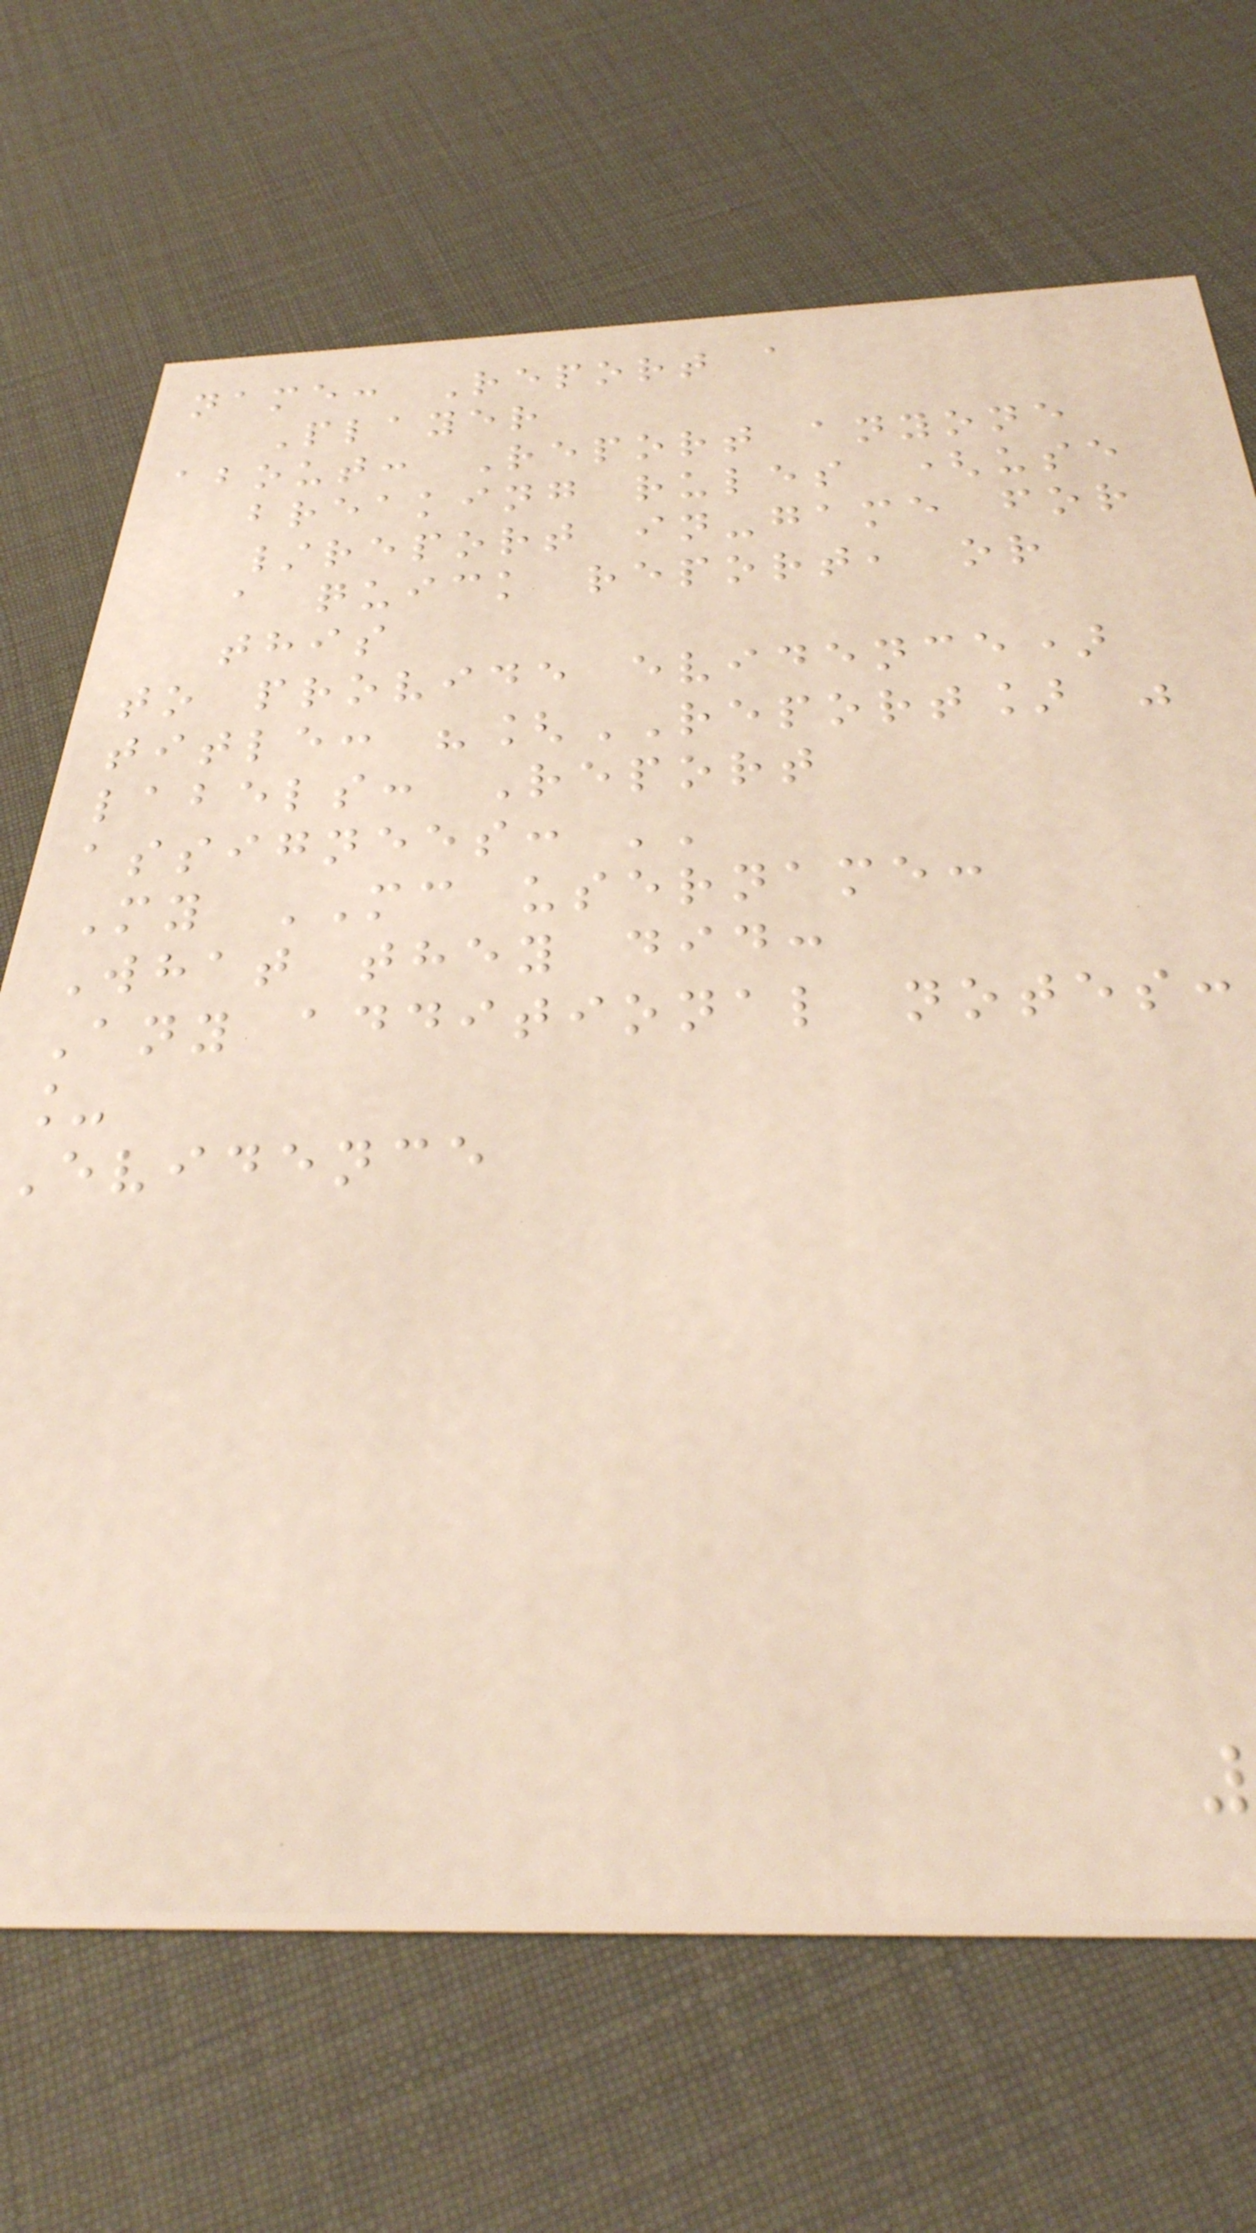name: Report a
Player
about: Report anyone
breaking rules (use
/report in-game for
a quick report, or
this
to provide evidence)
title: "[REPORT] "
labels: Report
assignees: ''
My MC username:
What they did:
Any additional notes:
_
Evidence
